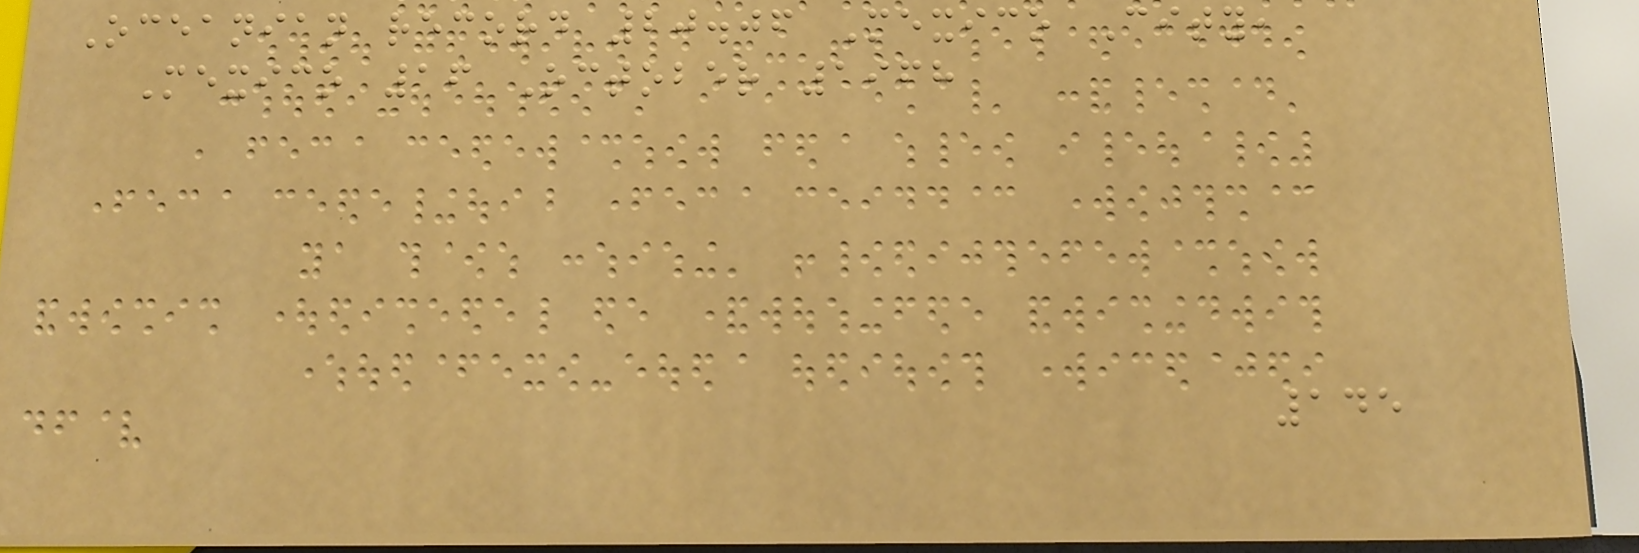Oceanian record 20.06 Mexico City,
Mexico 16 October 1968
145
